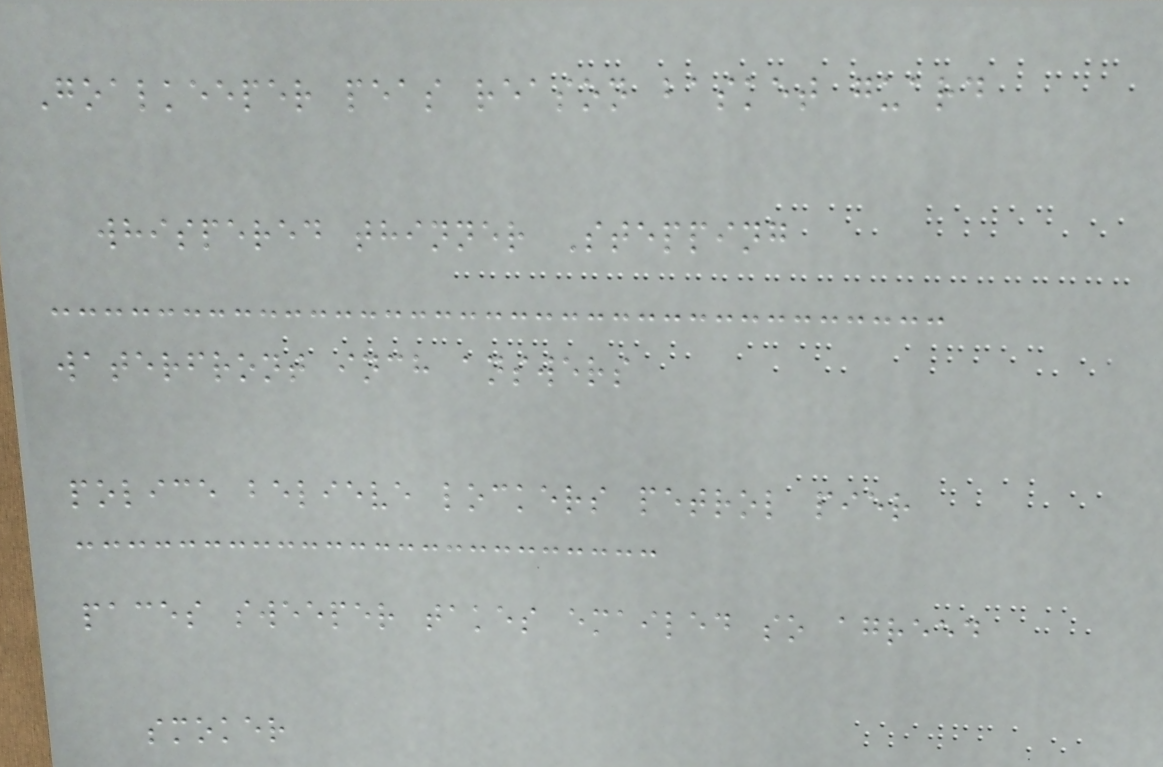Goalkeeper peas reason basket guard
whispered thinner Stepping
waterfront inch answers
police believe lockers petrol pier
paces sweeper takes emailed so agreed
smoker
